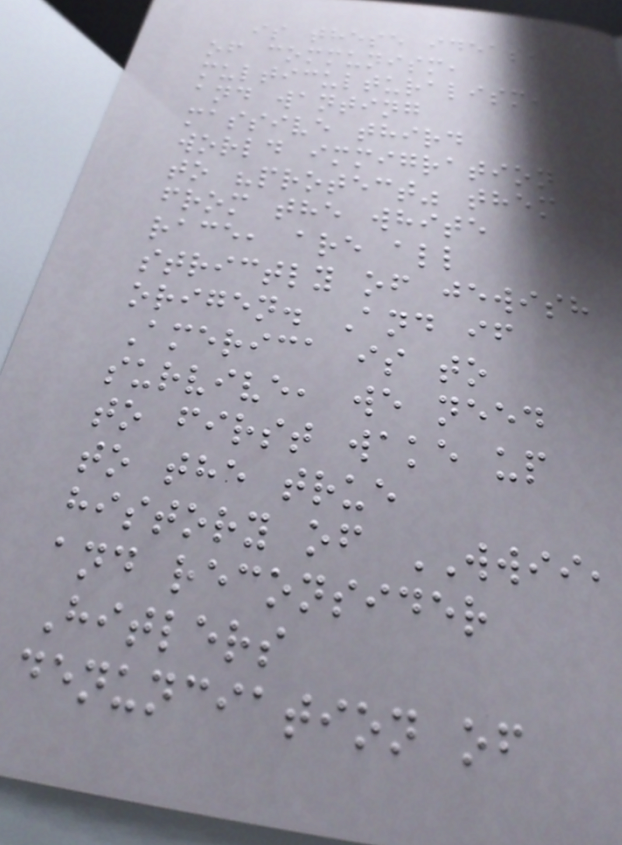is these ideas,
of communism,
multiculturalism,
and wanting
massive third
world immigration
to "protect" them
from the white
race, are all
strictly of jewish
origen. And if
America is to
survive, we need
to first wake up
to the true
history of WWII,
and reconsider
Hitlers
denunciation of
